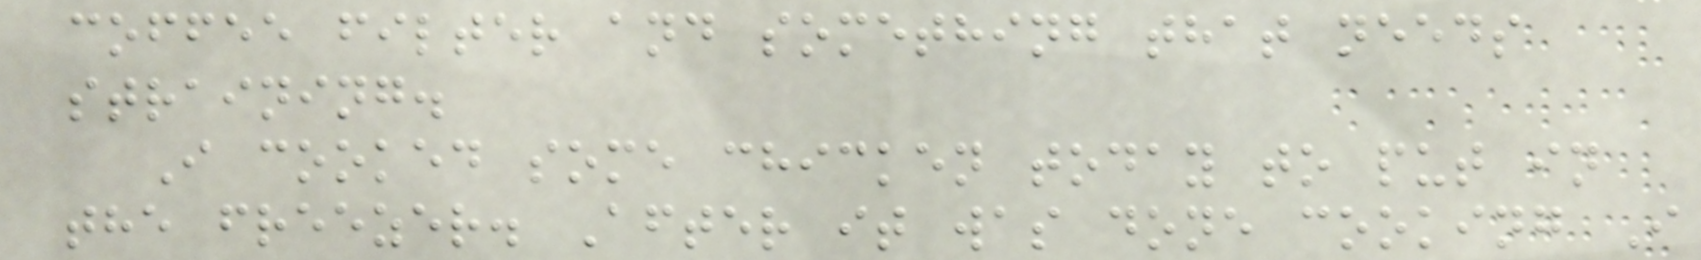coffee filter and something that needs
straining.
I cooked some chicken today to put in
the freezer. After it was done cooking I
